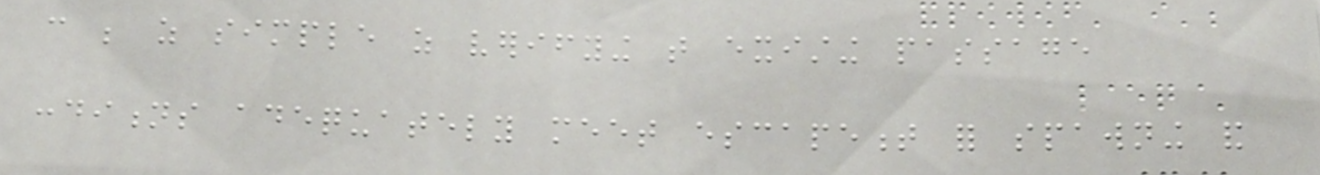can be as simple as verifying that existing passage
conditions adequately meet escapement for spawning and
